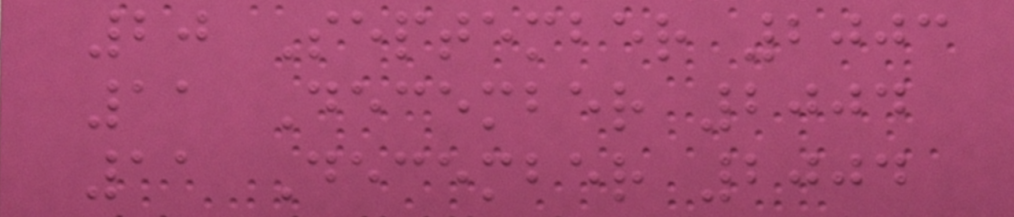20 September 2003
11 December 2004
11 December 2004
